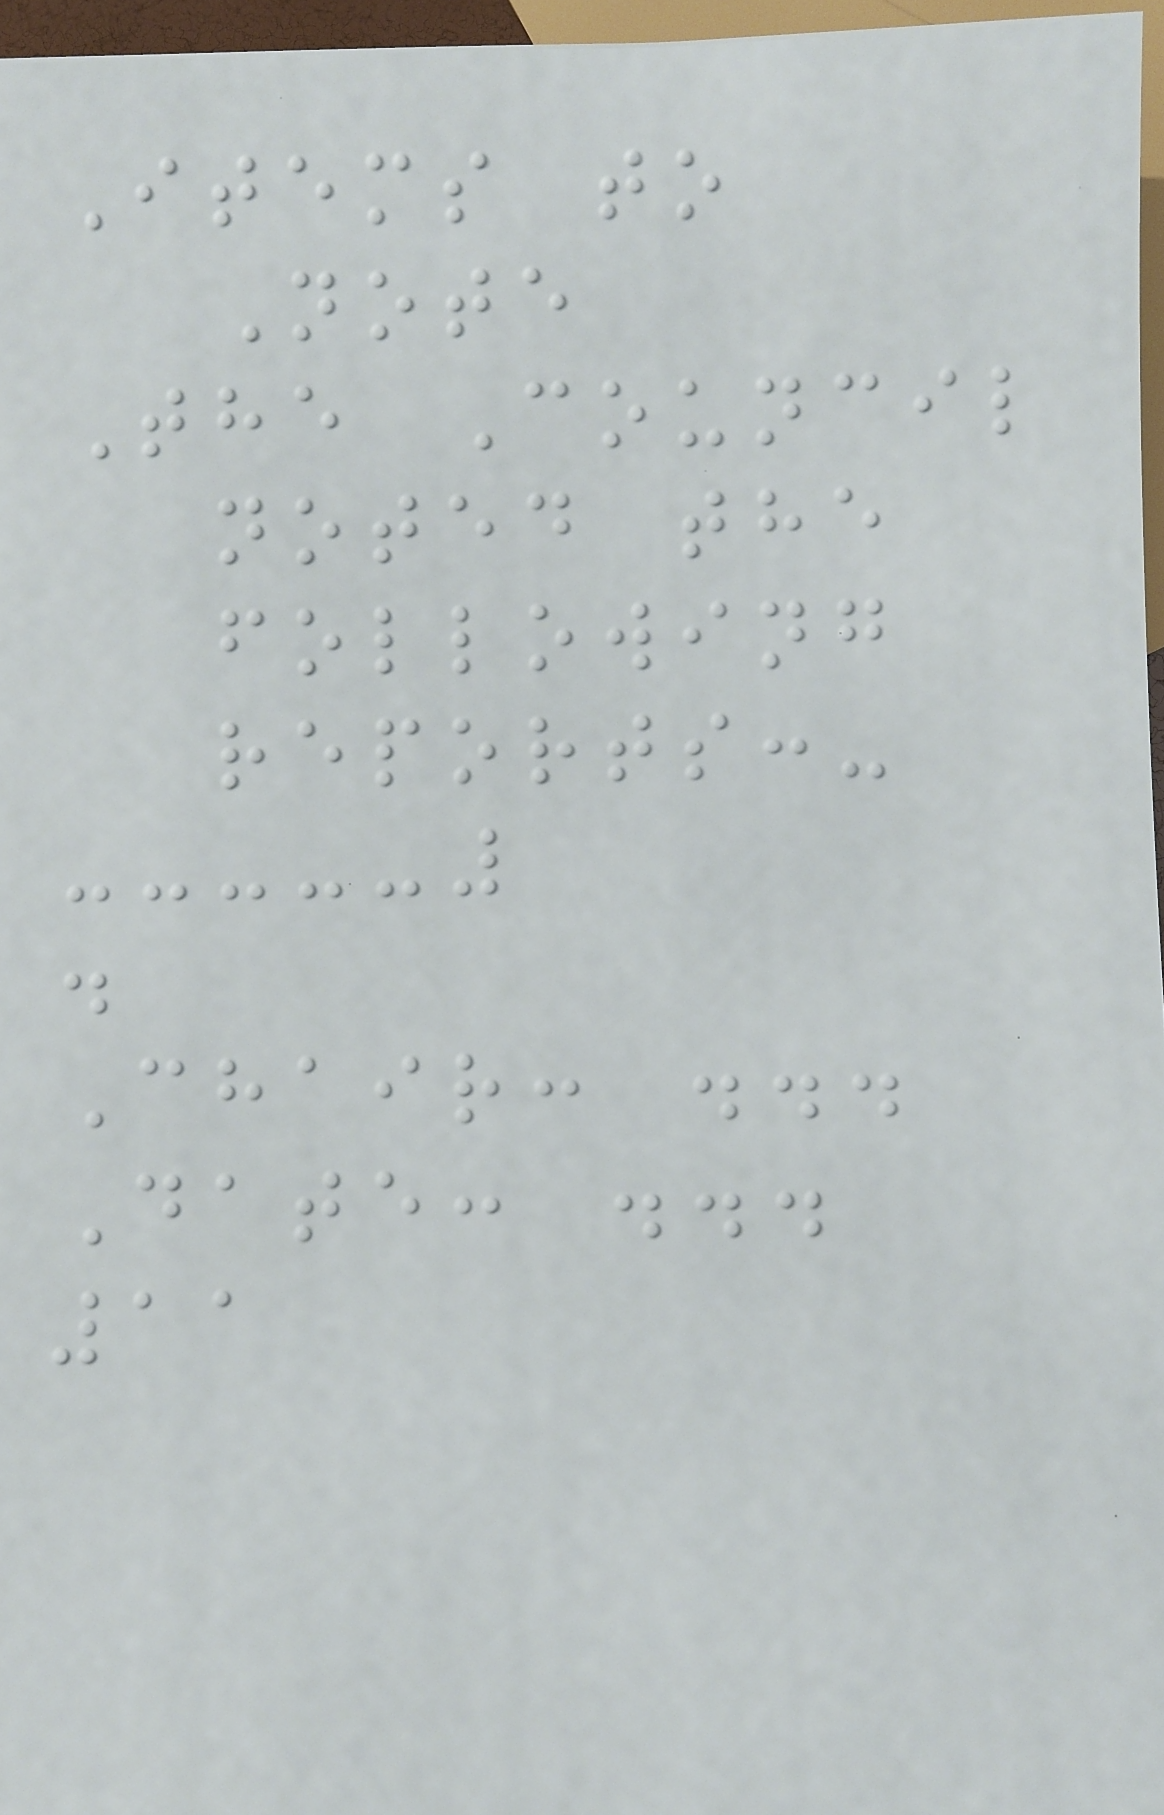Items to
Note
The Council
noted the
following
reports:-
.
Chair: ...
Date: ...
11
